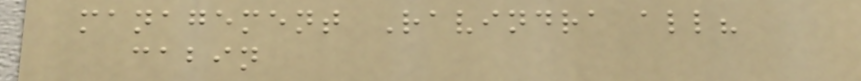management Ravindra all?
cabin
